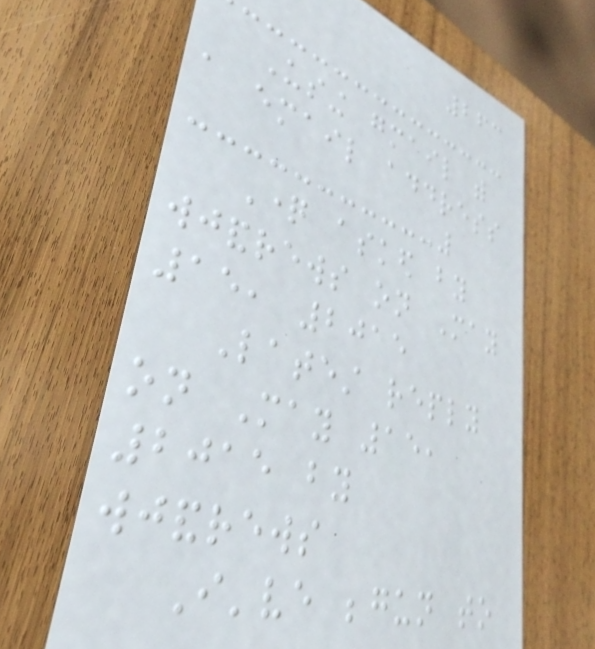263
Using gmail with
a email address
Question asked by
wjandrews on May
15, 2015
Latest reply
on May 15,
2015 by
wjandrews
I've begun to
